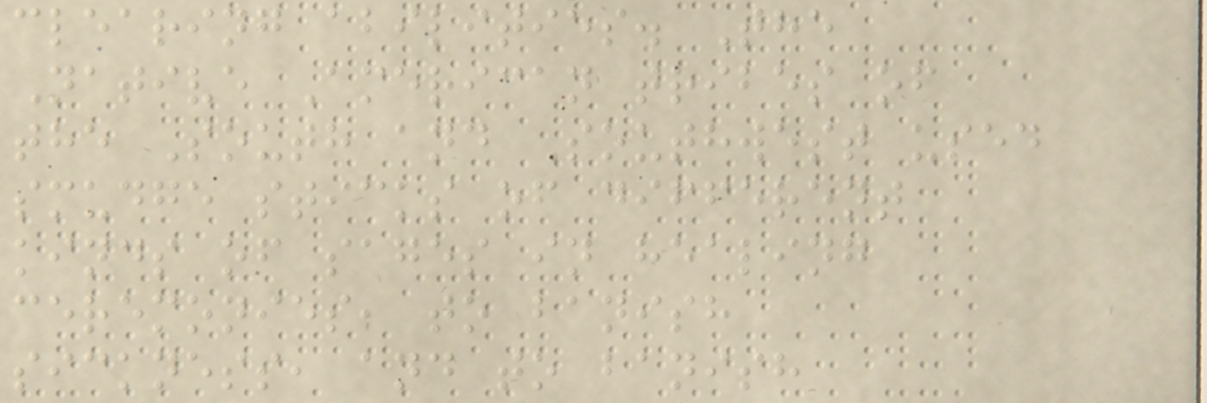clearing abilities. The
Native American tribes of
the South and Southwest used
smudge sticks of different
kinds of sages in healing
ceremonies, to banish
sickness, and to banish
